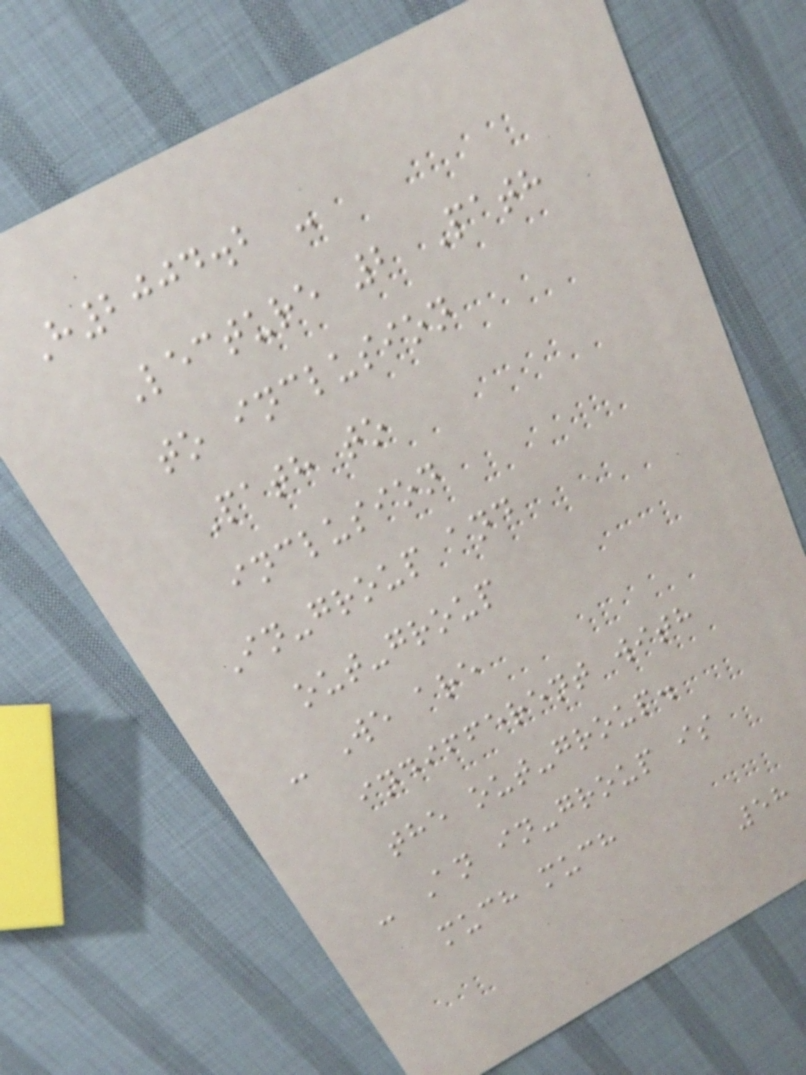H2004.2 -
Lecture 2 Path
to inclusion
Path to
inclusion
In-group and
out-group
- We are
indifferent with
the out-group.
- An in-group is
much much
58
